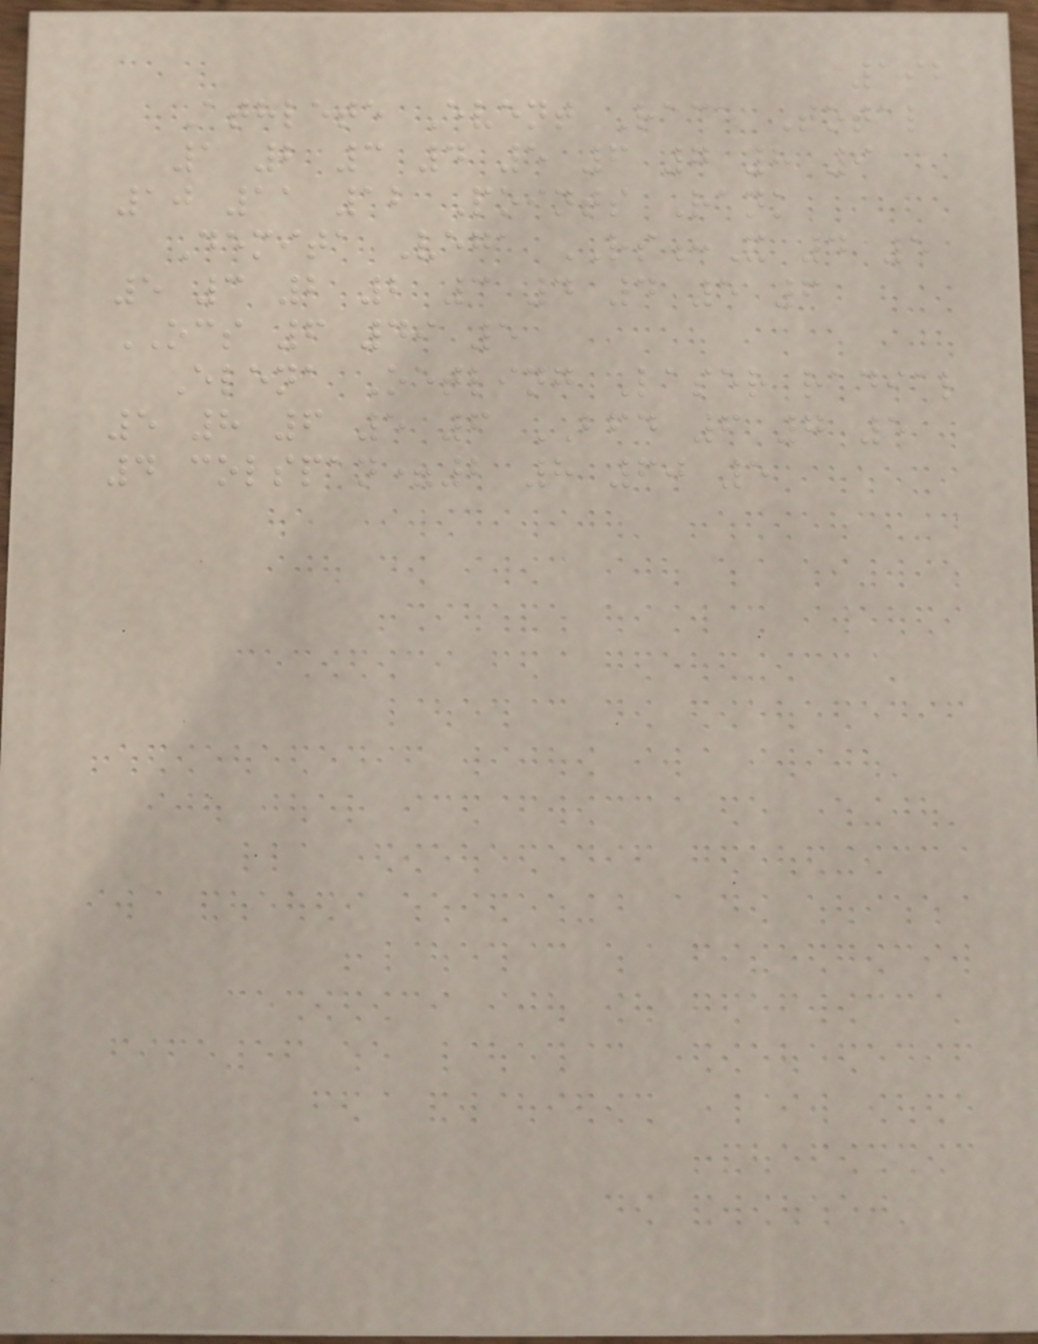192
Athlete Event Race Total
1 2 3 4 5 6 7 8 9
10 11 12 Points Rank
Demita Vega RS:X 4 5
5 3 2 2 3 4 4 5 6
OCS 6 49 5
Elena Oetling Laser radial
5 8 6 5 6 BFD 6 7 5
4 colspan=2 8 60 5
